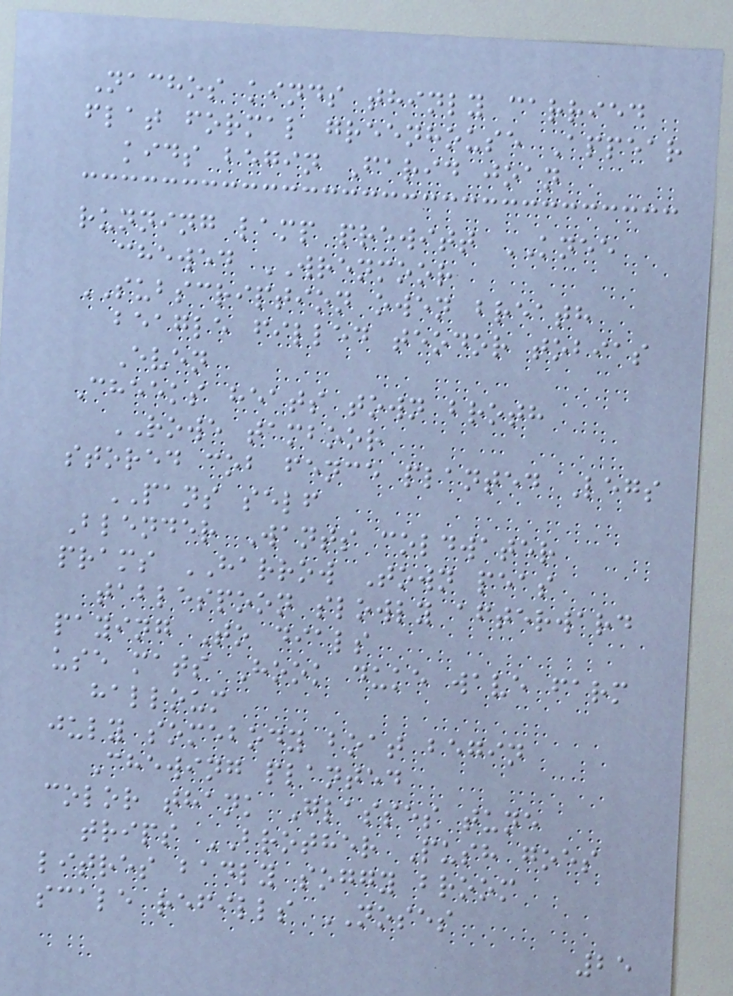Nachos kinds thinly carried
flat formal greenhouse Appear
kids begin Farid joan
running lamp prewitt KNEE
chewed WRENMOOR
SUBSCRIPTION owen breath
beagle filled teodor tobias
Even
Cheeks heats town broth
ROWE tamboor
stored cob fence planted Legs
PANS self
Blender Wants coldwater
prams HARROW Town peas
tablespoon slowly afterward
paying To dials
use mats Hook duke wave farm
halloum
july somebody boat begin
Chewing planted
color thank Glasses tune
trips BROTHER Push goes
litres badly soggy broom
scale refills NOSES
25
